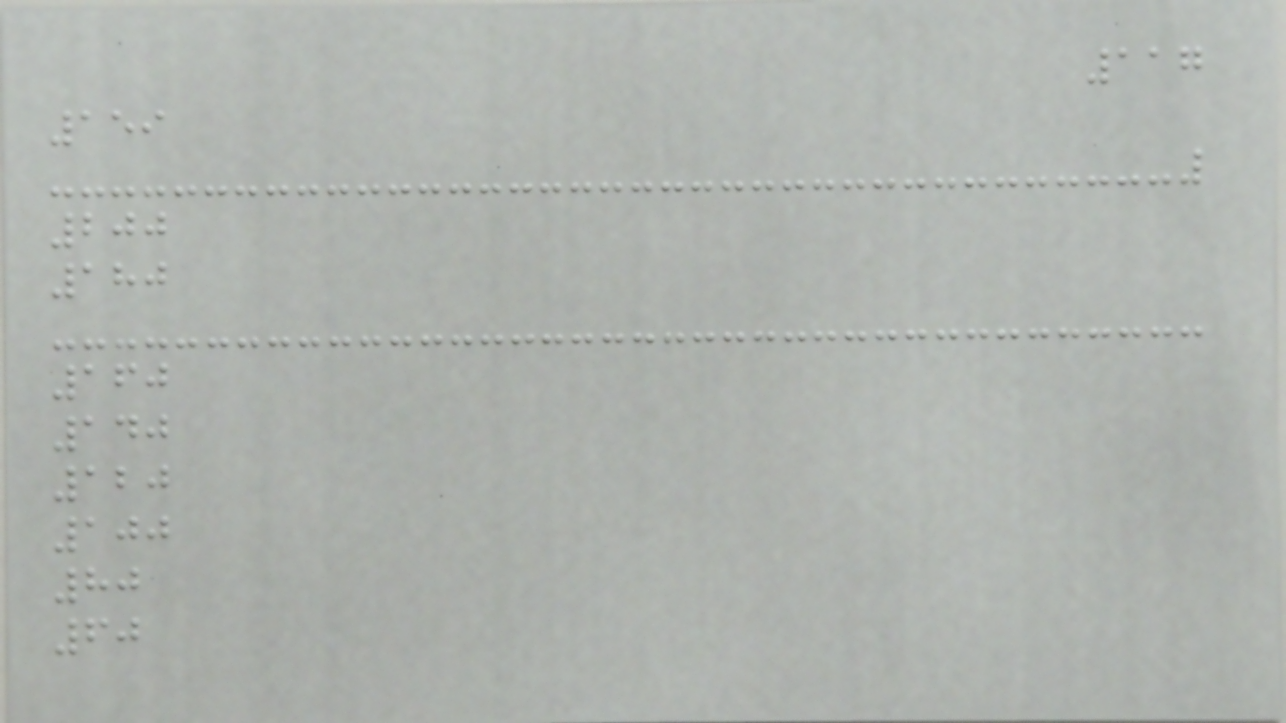117
159
200
180
160
140
120
100
80
60
